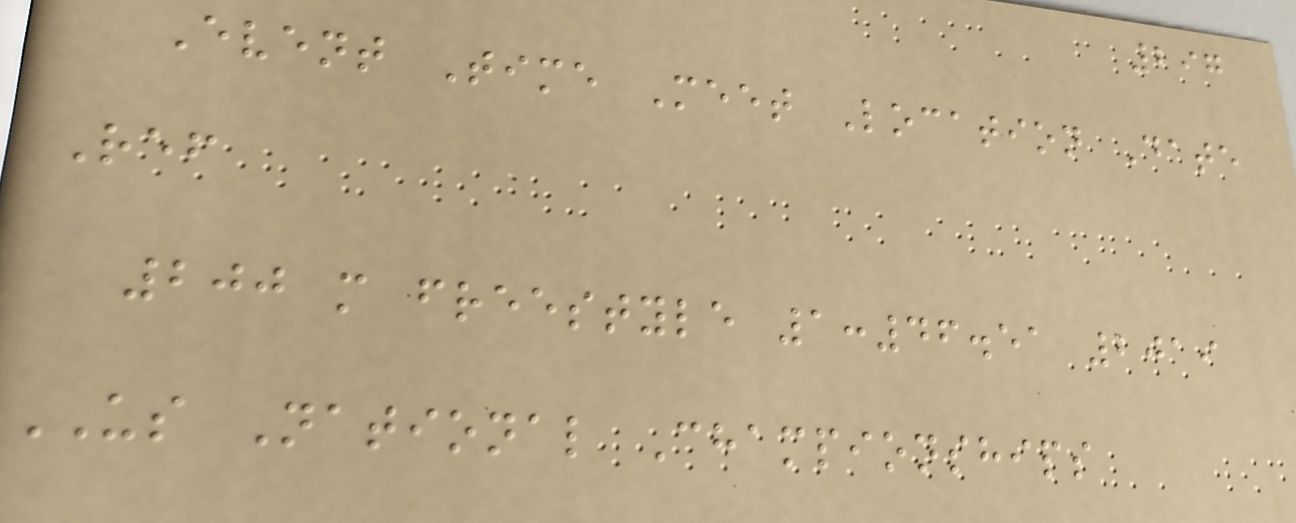297
Event Time Meet Location Date
Ref
200 m freestyle 1:46.51 2019
US National Championships
